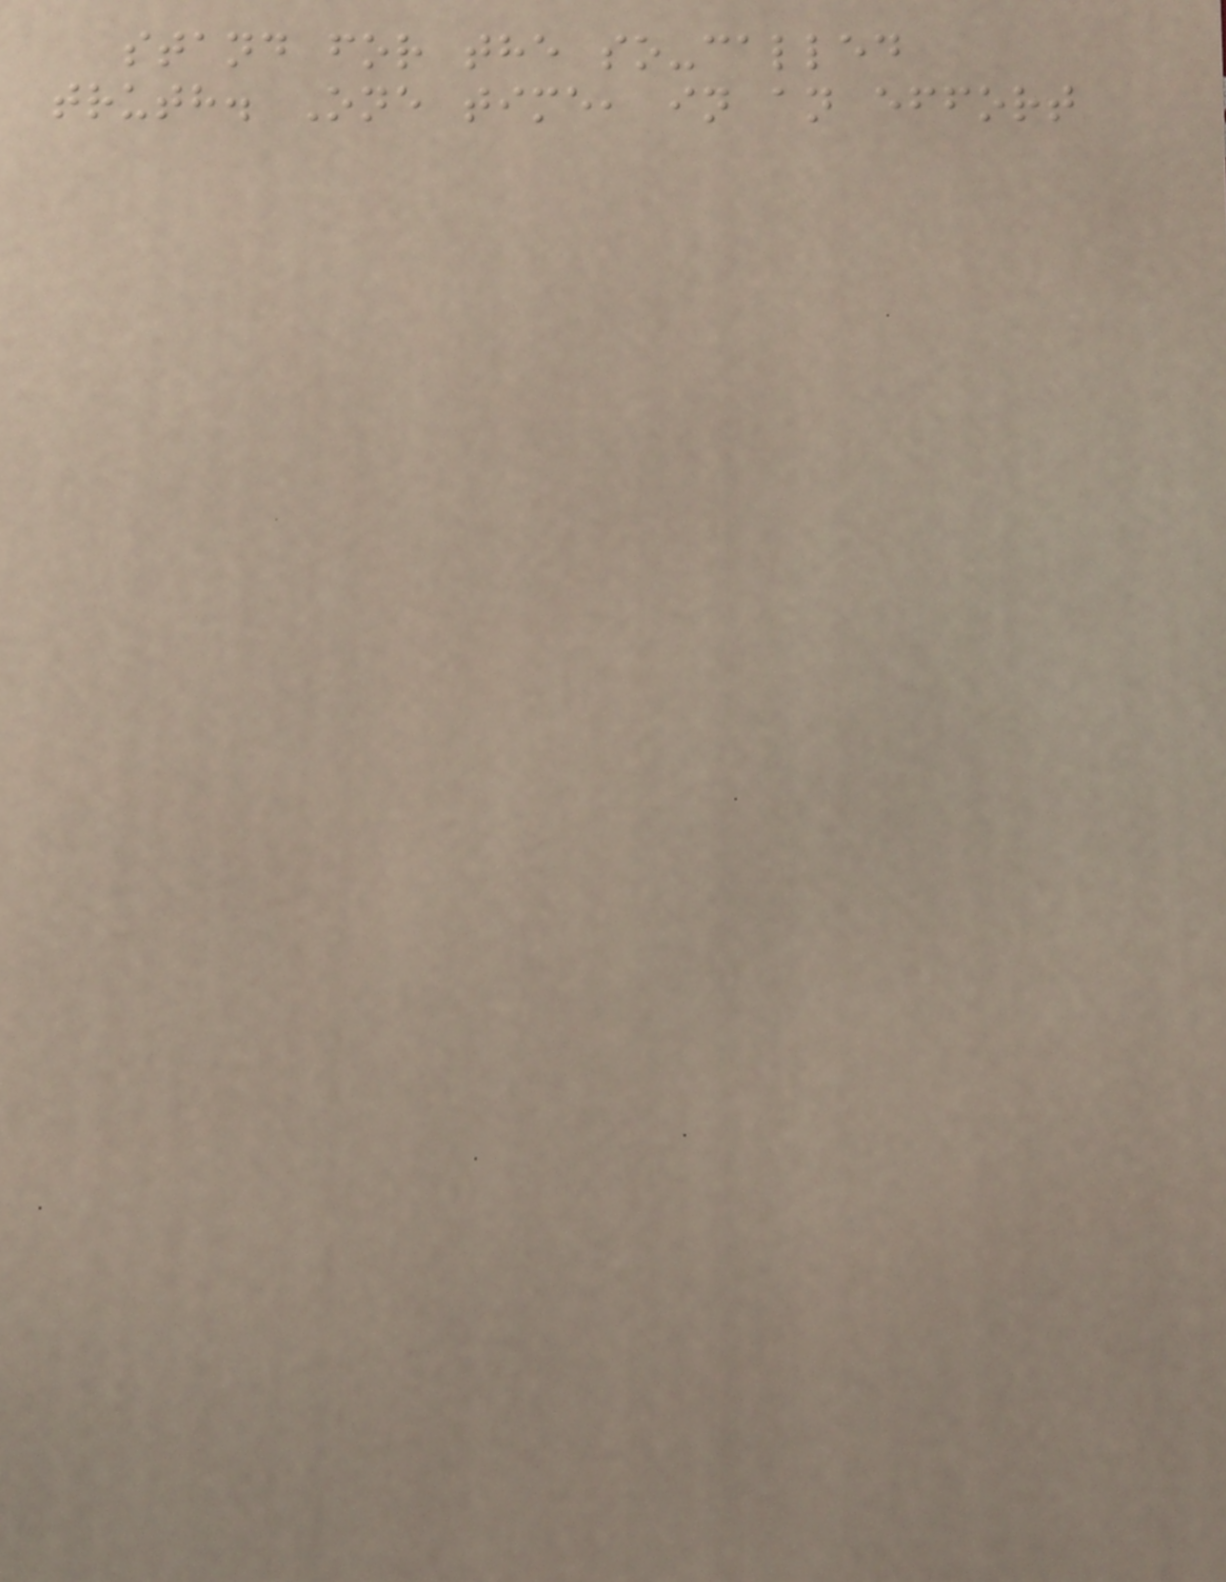stand for the so-called
truth. One time, in an effort
